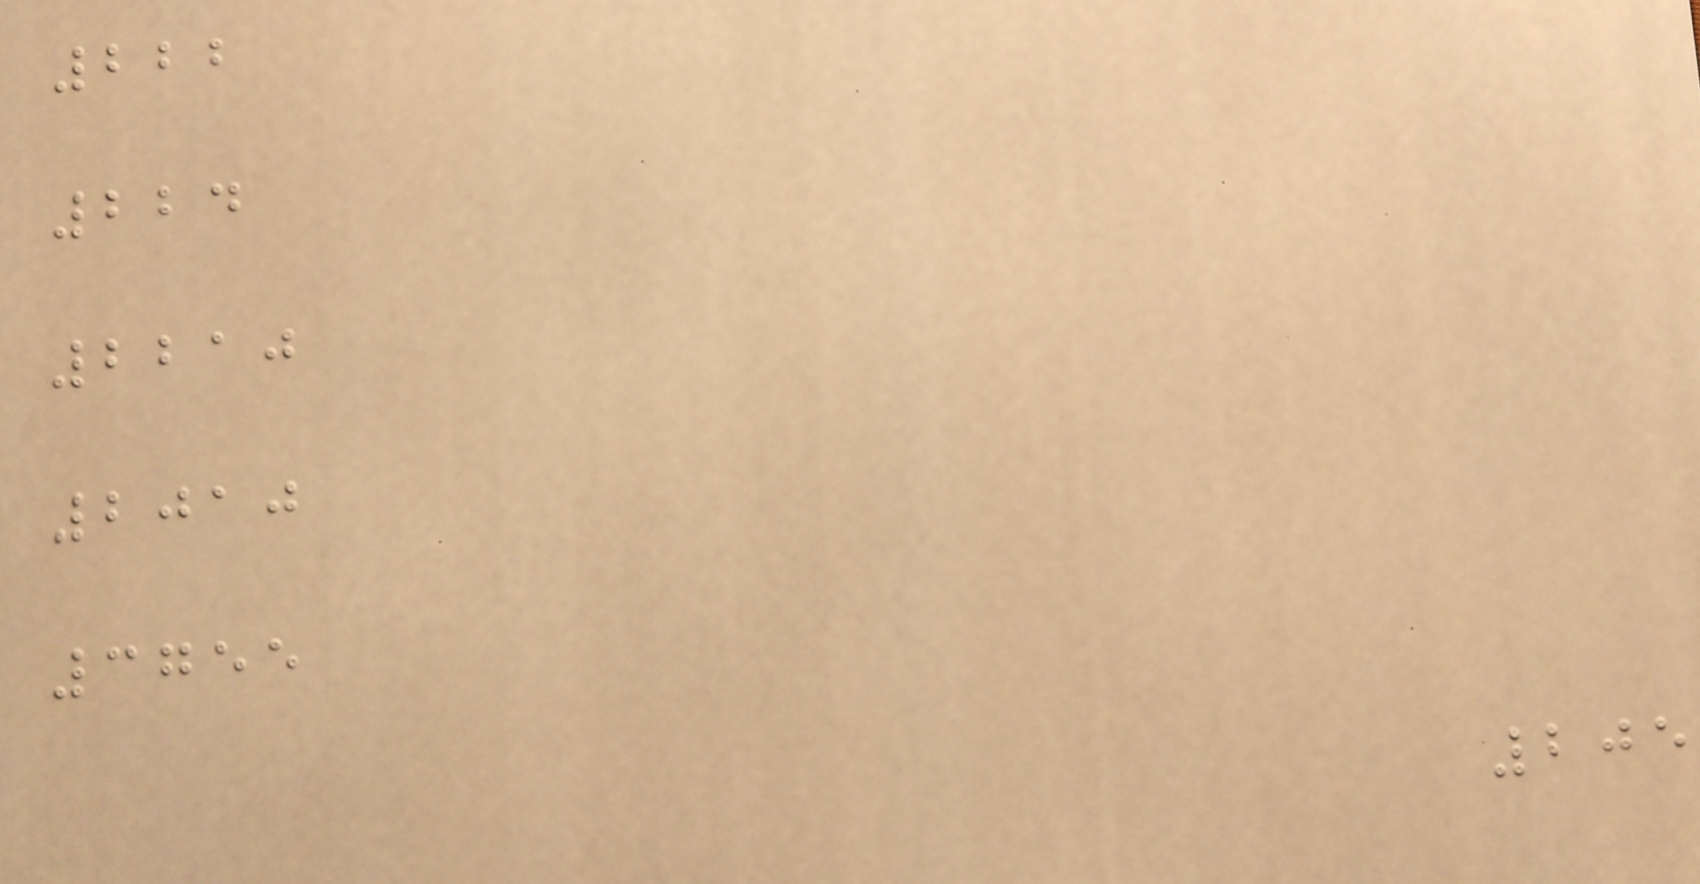222
224
2210
2010
3755
205
